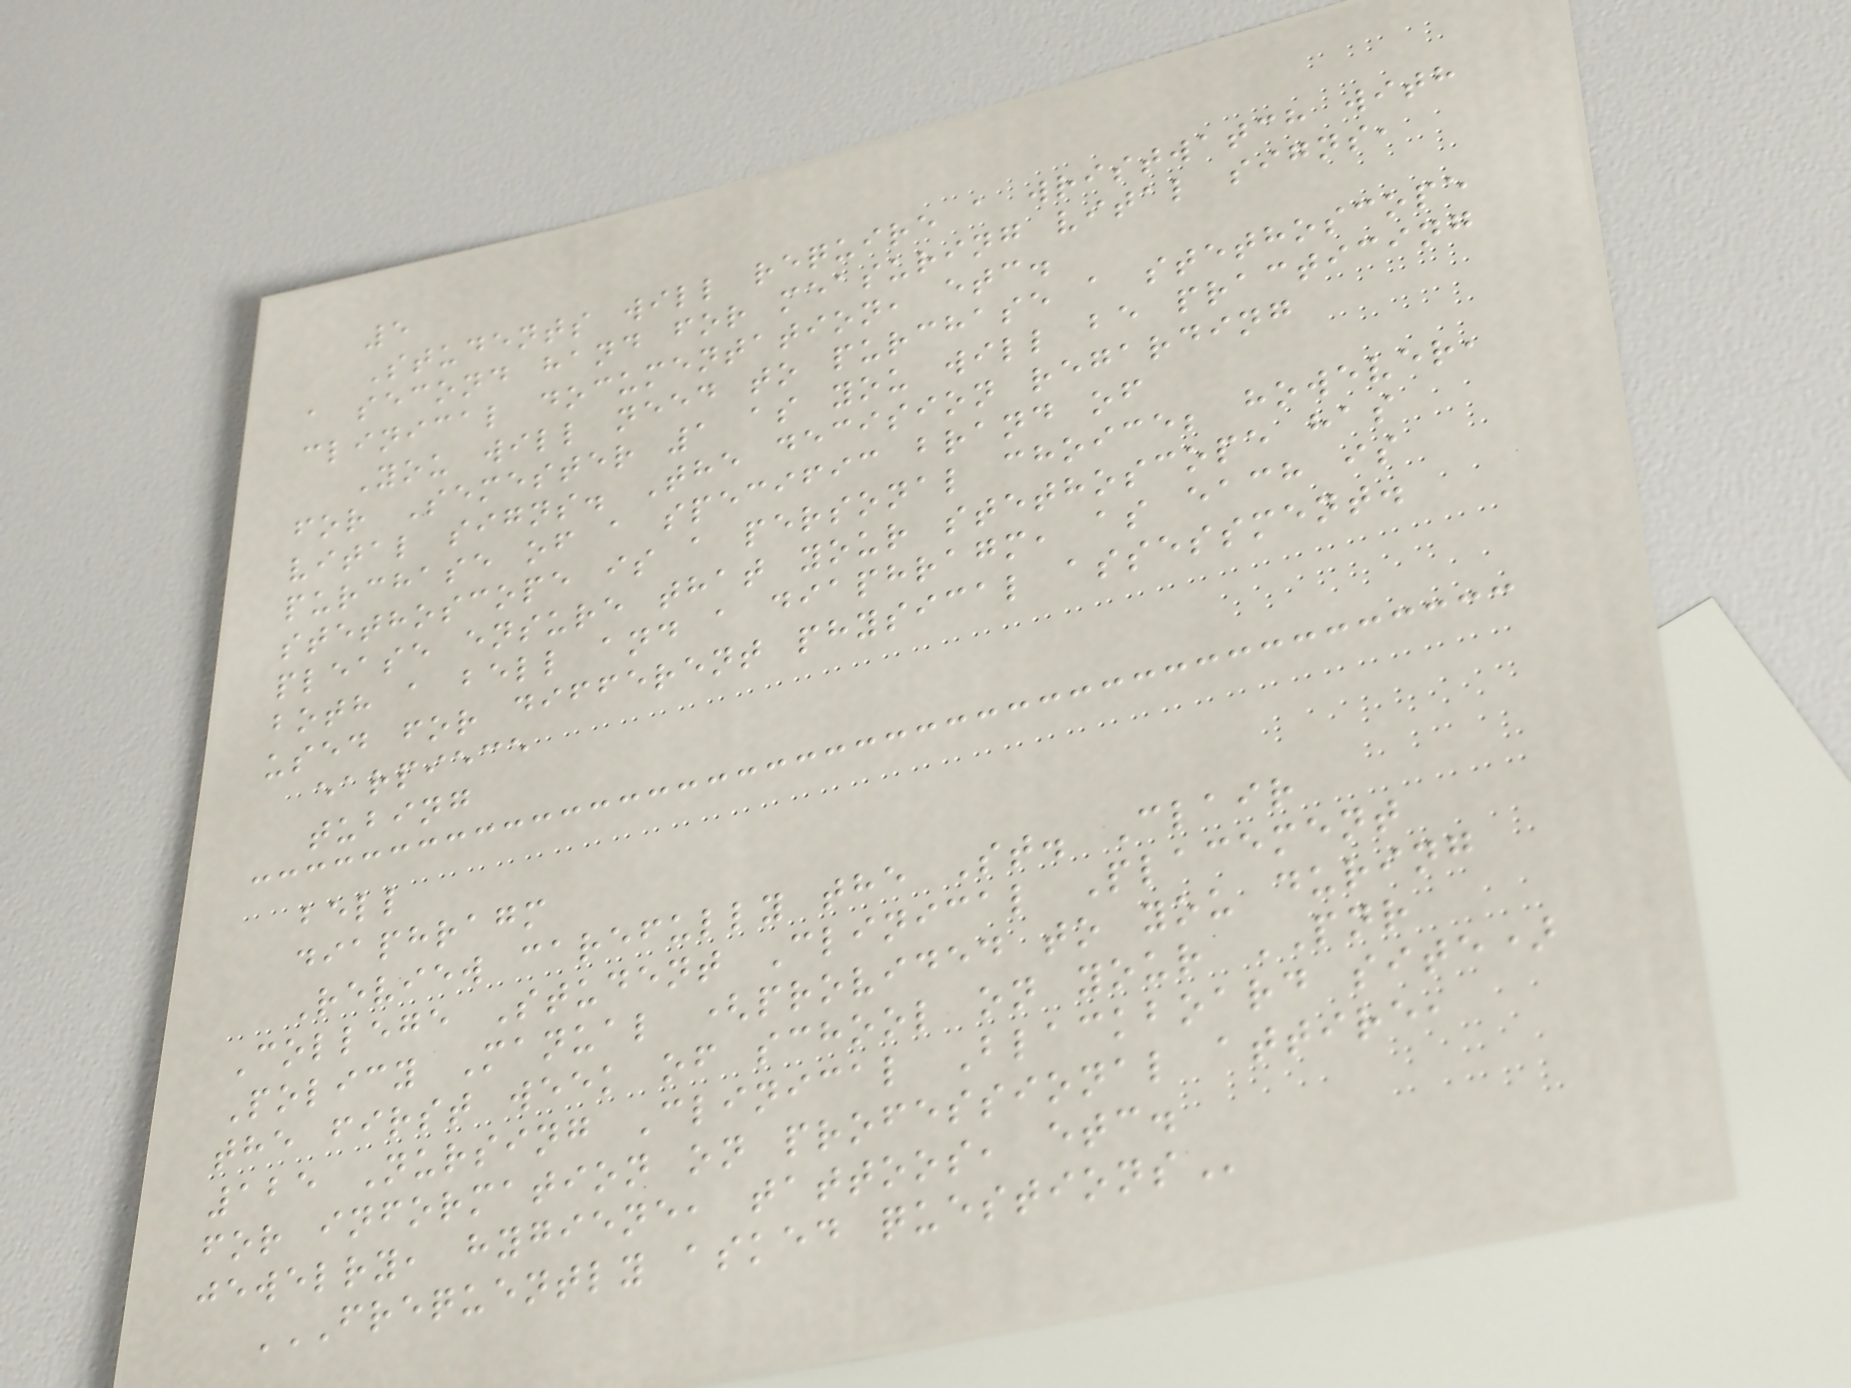5
Students will require a wristwatch with
a second hand for measuring vital signs,
clinical documentation, etc.
You will need to purchase a stethoscope
for Semester 1 as you will be practicing
vital signs. The decision regarding
purchase of a specific brand of
stethoscope is a personal choice; however,
please ensure that your stethoscope has
both a bell and a diaphragm, as each is
used for different physical assessment.
earpiece
tubing
bell
diaphragm
Review carefully the St. Clair
College Student Clinical Placement
Policy Manual (provided to you during
the first week of school on your PNR
125 Nursing Clinical Blackboard site)
for information on professional attire,
jewelry, hygiene, tattoos, etc.
FREQUENTLY ASKED QUESTIONS
